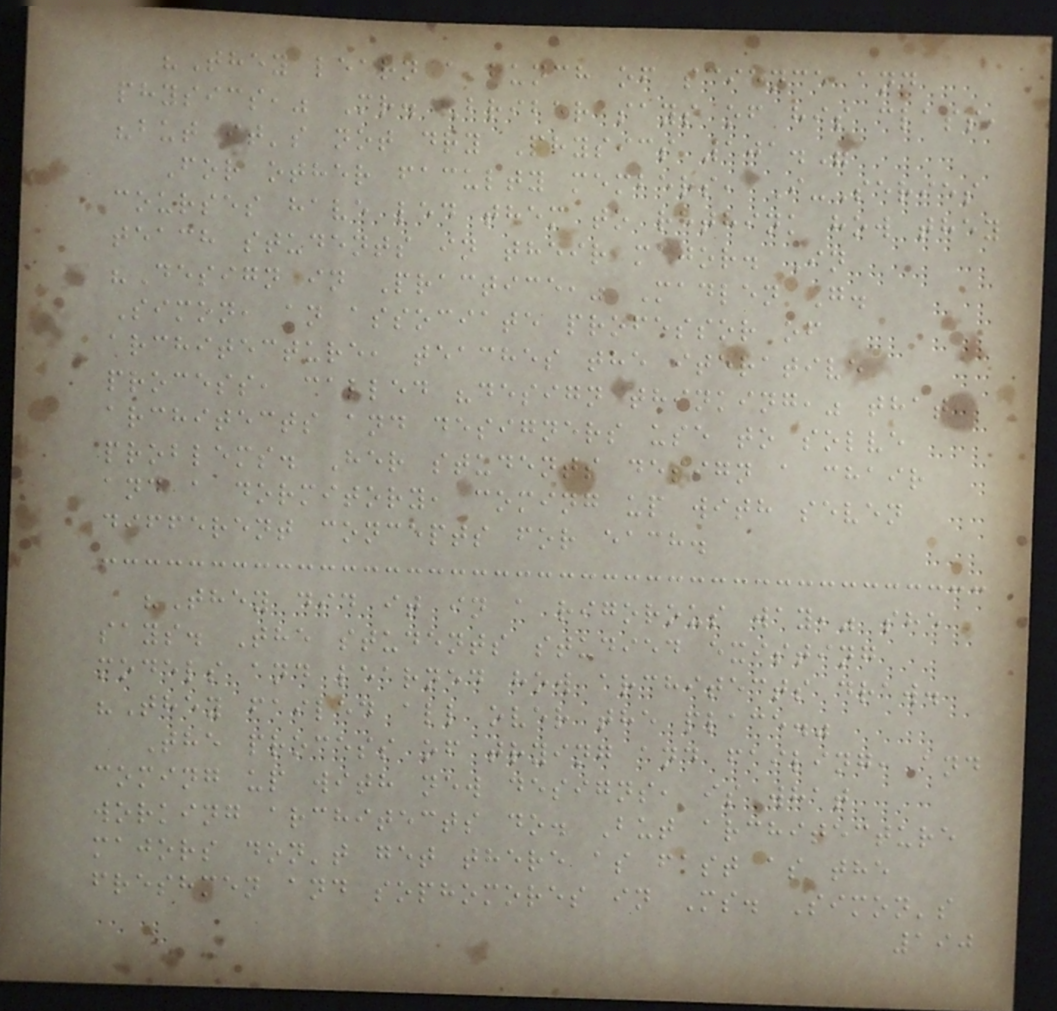"They learn a bunch of science and
physics," Mr. Briber says of his class,
"but it's not dry Physics 101."
For other faculty members, I-Series
courses have led them to rethink how they
teach students in their major. In
"Design in Practice," Madlen G.
Simon, an associate professor of
architecture, teaches the iterative
process, called "design thinking," that
architects and designers use to solve
problems. Her students design a chair
and a dormitory, coming up with seven
different concepts for each.
"They did it in a rigorous way," she
says. The students studied existing
models and learned how architects draw.
"They failed all over the place."
The process of trying and failing, and
coming up with new designs, is what
working architects do. But architecture
majors don't get there as fast as the
freshmen and sophomores in Ms. Simon's
190
